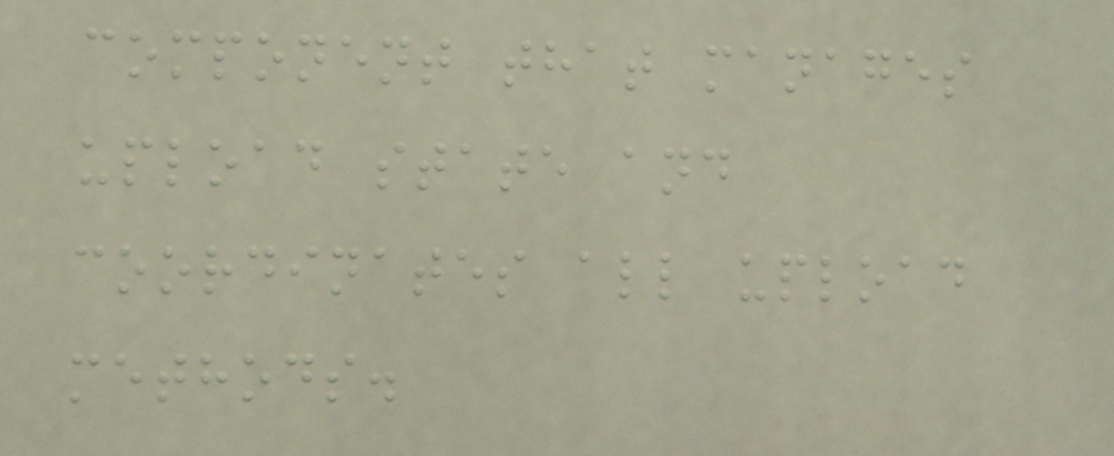component that manages
upload state and
coordinates all upload
methods.
